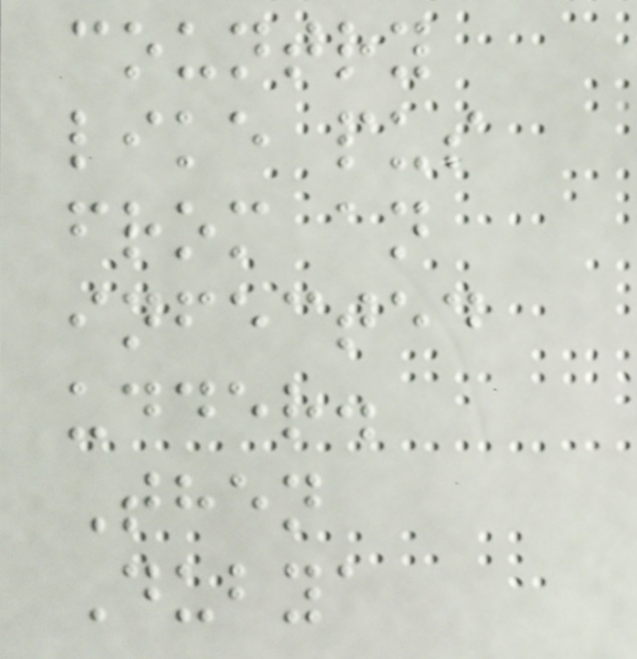country
like pus
from an
infected
udder.
Then
Dubya
